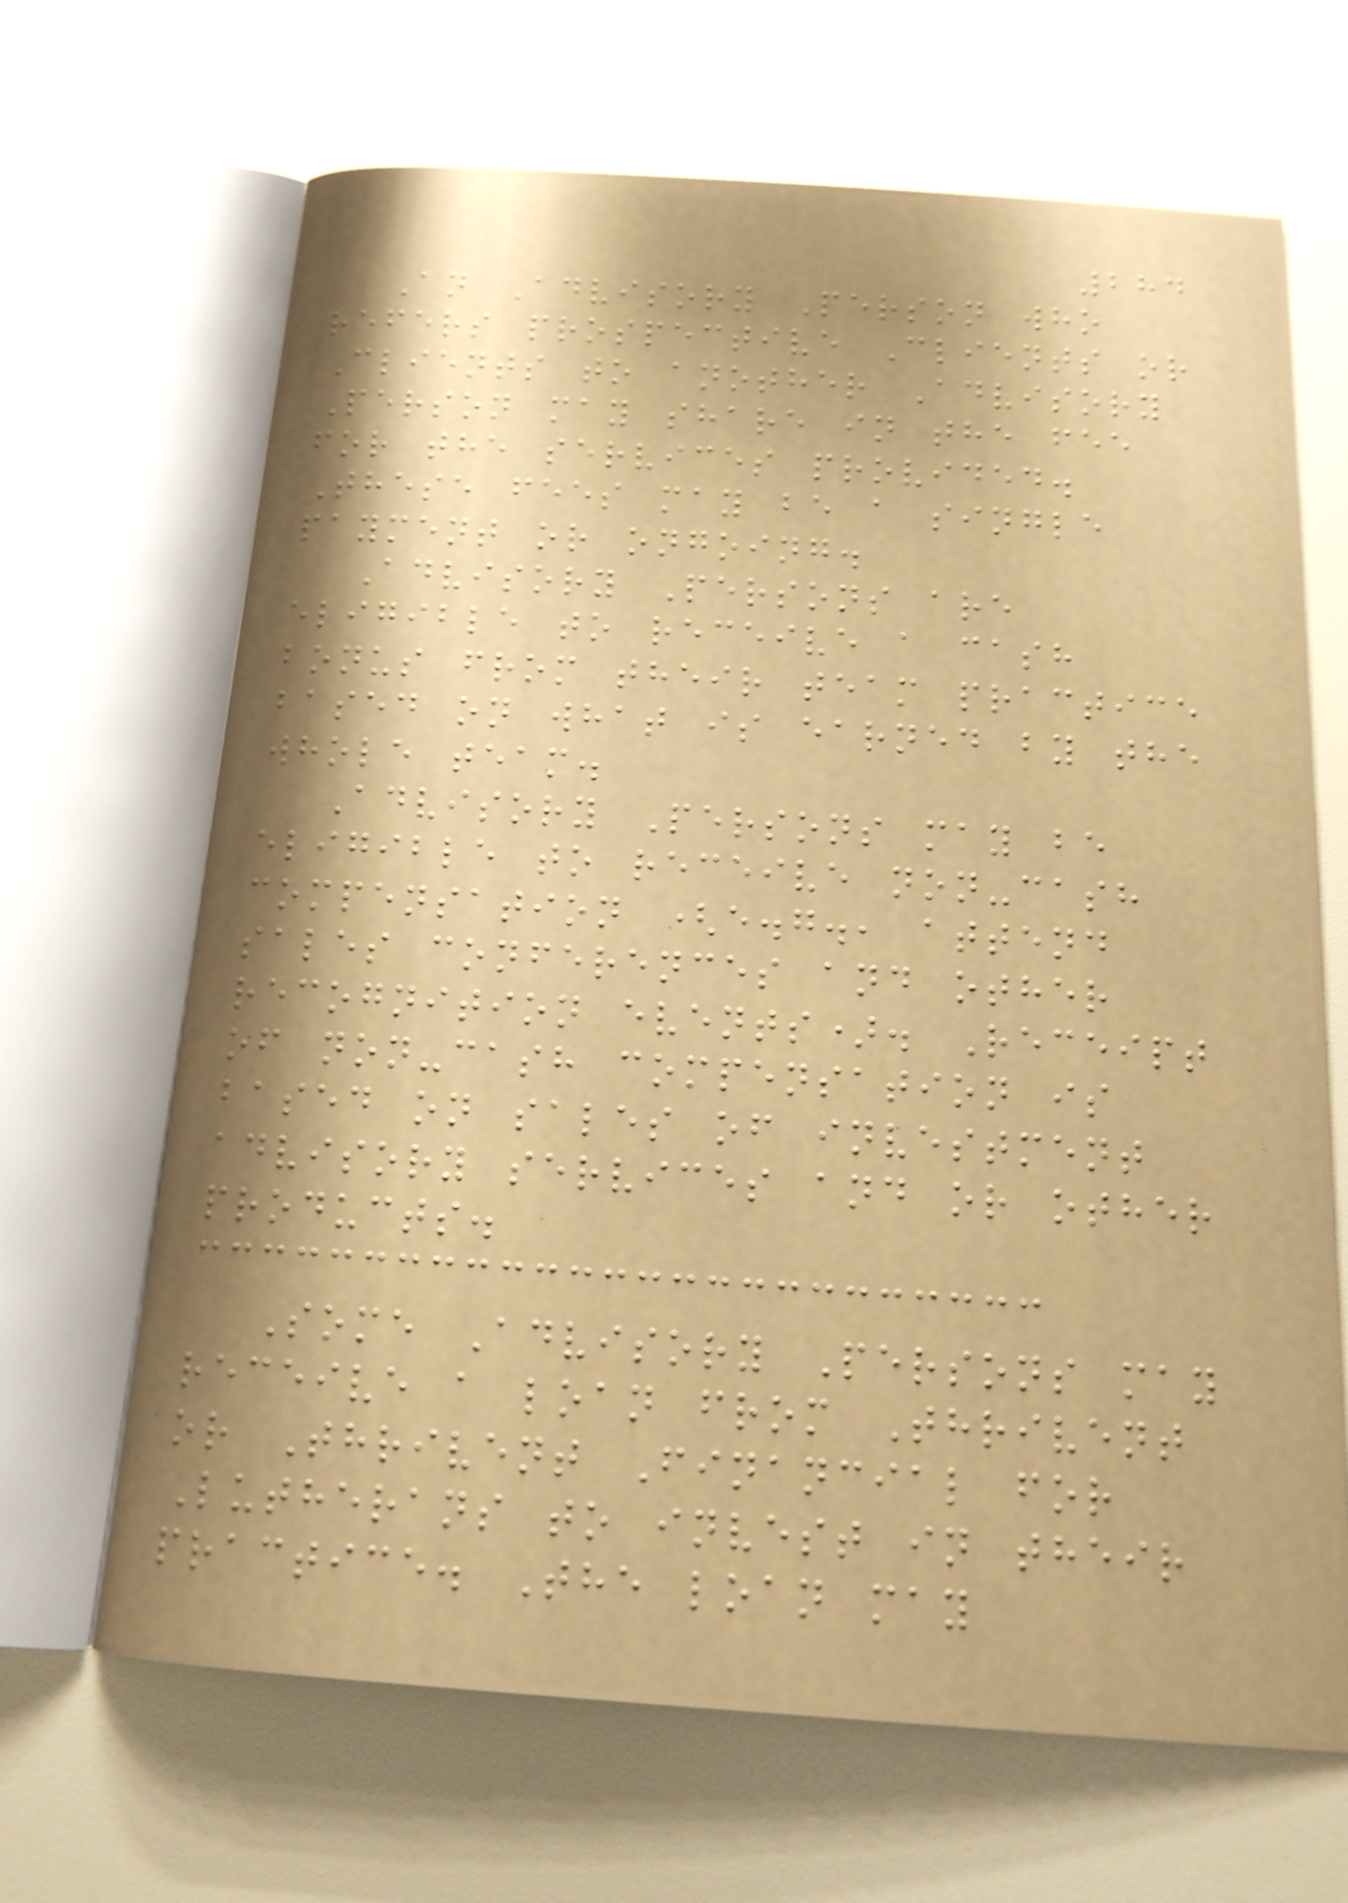284
An Advisory Person who
refers prospective Clients or
Clients to another Advisory
Person may share in the fee
for the services provided.
These fees may be a single
payment or ongoing.
Advisory Persons are
eligible to receive a cash
bonus from their team practice
based on what is earned by the
whole team.
Advisory Persons may be
eligible to receive non-cash
compensation (e.g., attend
sales conferences and other
recognition events). Receipt
of non-cash compensation is
based on sales of investment
advisory services and or other
products.
Some Advisory Persons may
receive a loan from Thrivent
or Thrivent Financial for
Lutherans to invest in their
practice. The loan may
